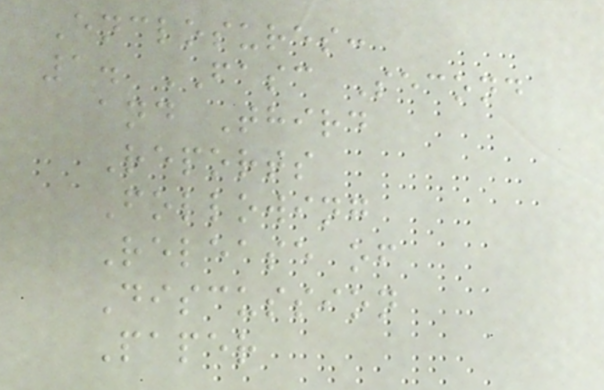Enclosures:
1. FASC Second
and Third
Reports
Following
Release of
Discussion
Paper
